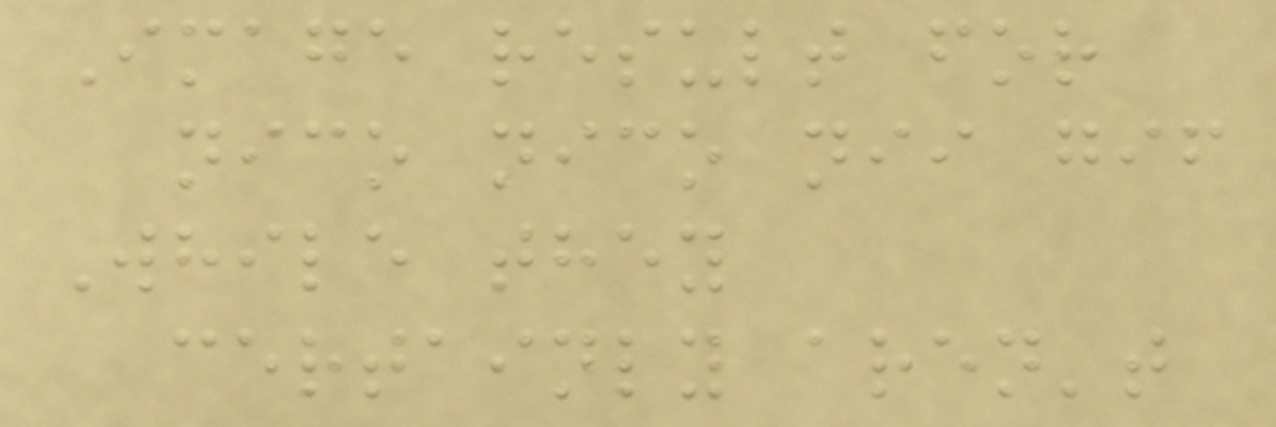Image result for
nico nico nii gif
While they
certainly aren't
